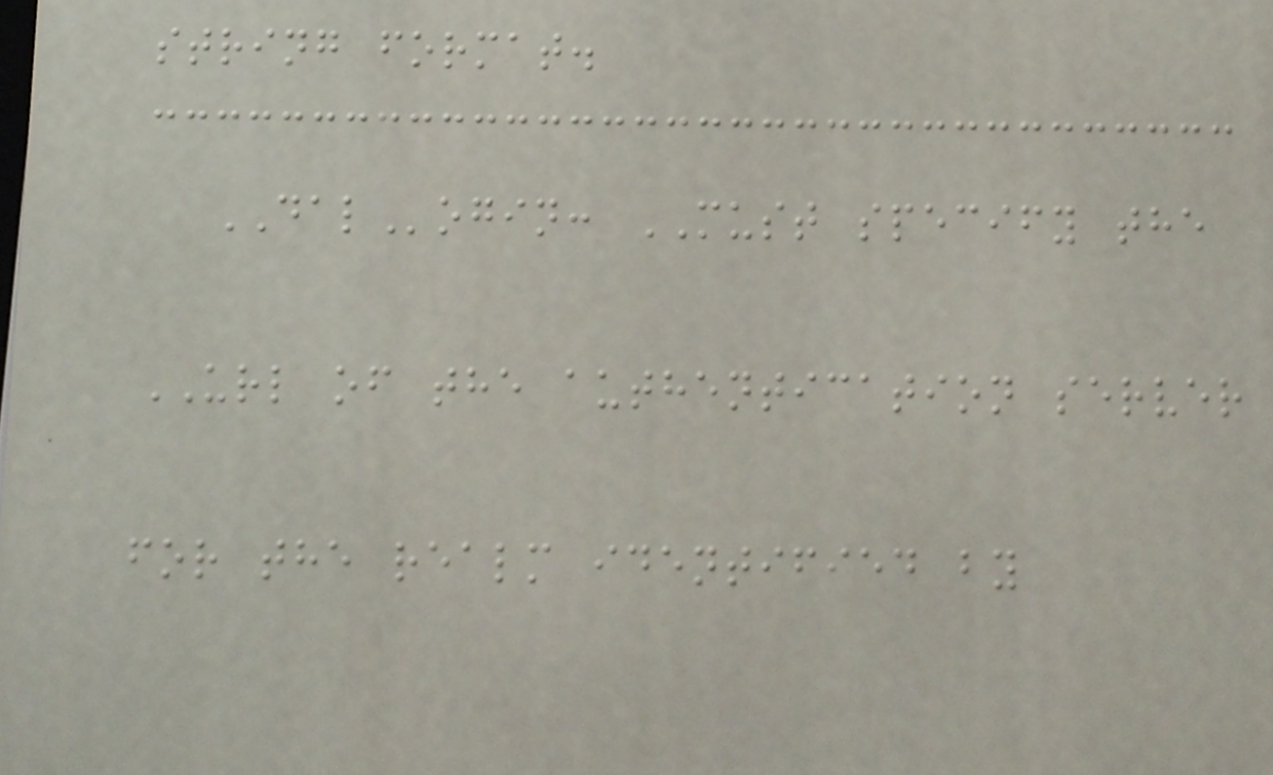string format.
DALogin: MUST specify the
URL of the authentication server
for the realm identified by
